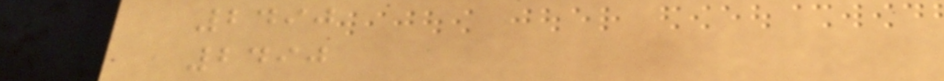2490
2490
